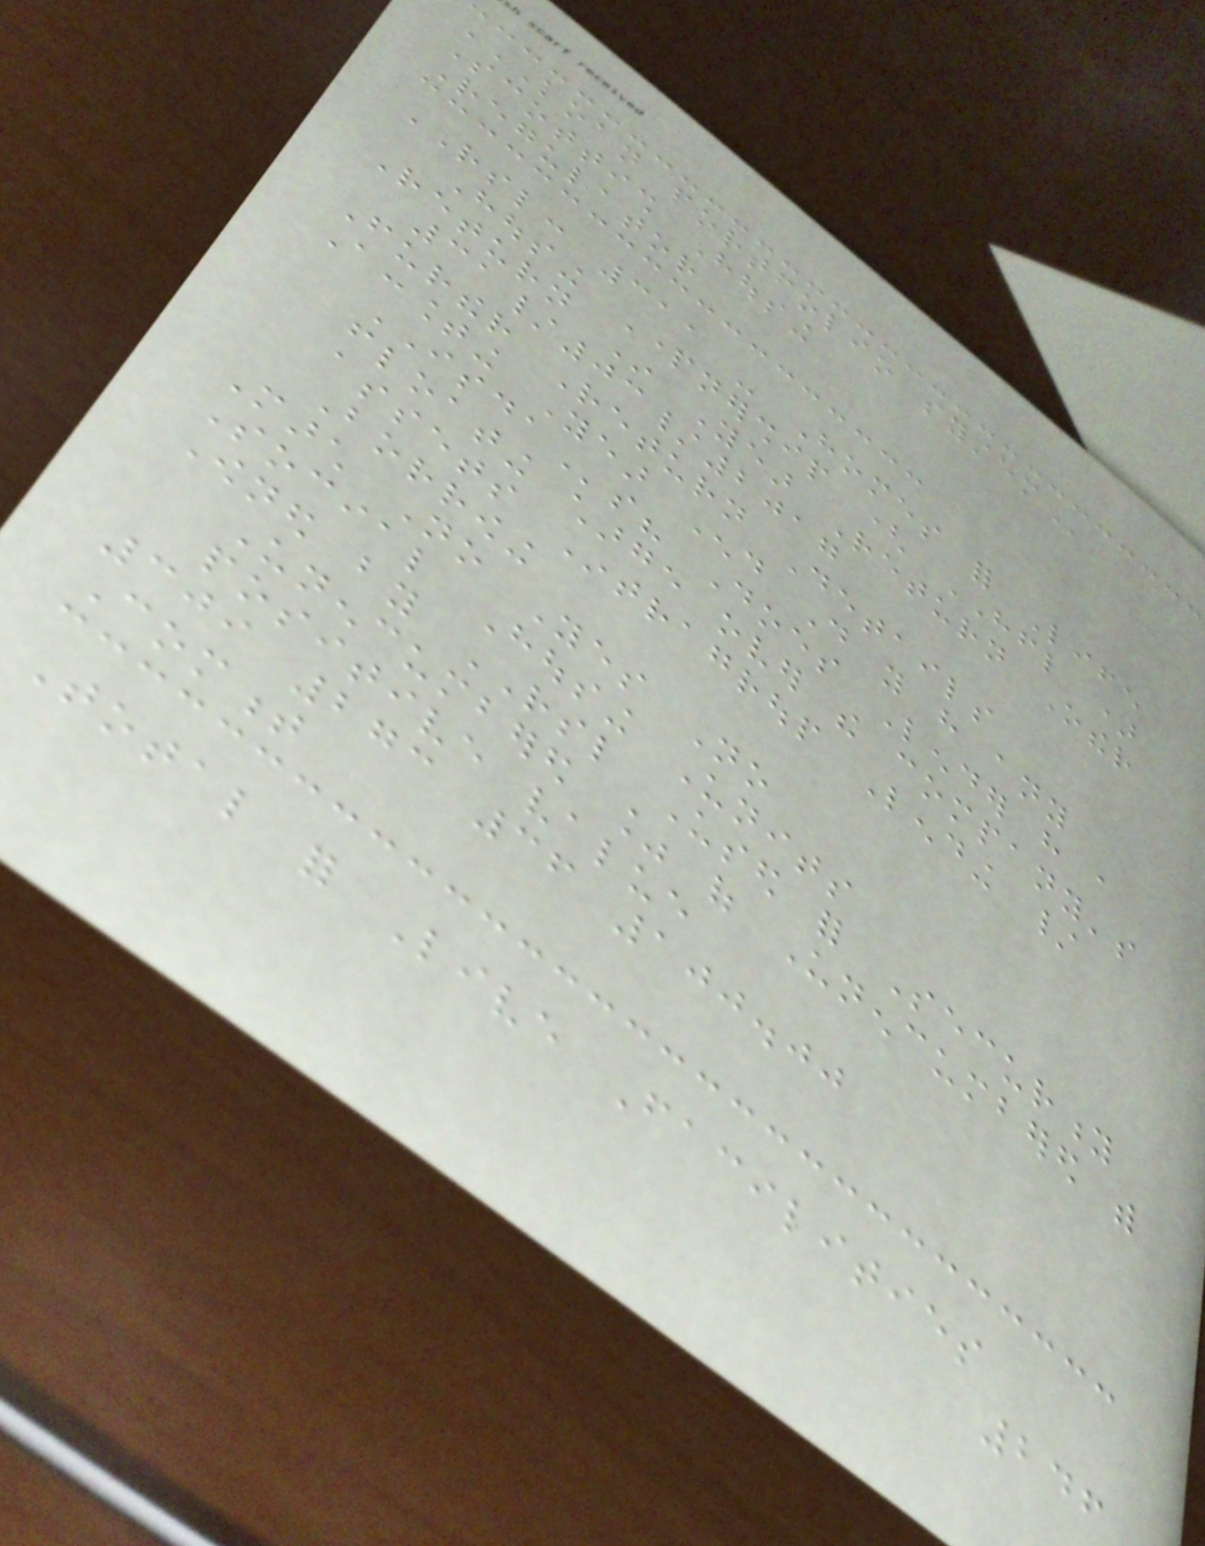LOAN PORTFOLIO SYSTEM
Scottish Housing
Regulator
RSL: 311 - Homes for Life
Housing Partnership ( HFL )
Return In Year Return Other
31/03/2017
Further Return Details
Accounting Year End Do you have any
ISDAs? Does Lender have a
floating charge over the company's
assets Intragroup Lending /
Borrowing
March No Yes No
Social Housing Units
Owned by RSL Used for Security
Unencumbered % of Unencumbered with
positive value
309 273 36 100.00
Comment
Total for Live Facilities
246
